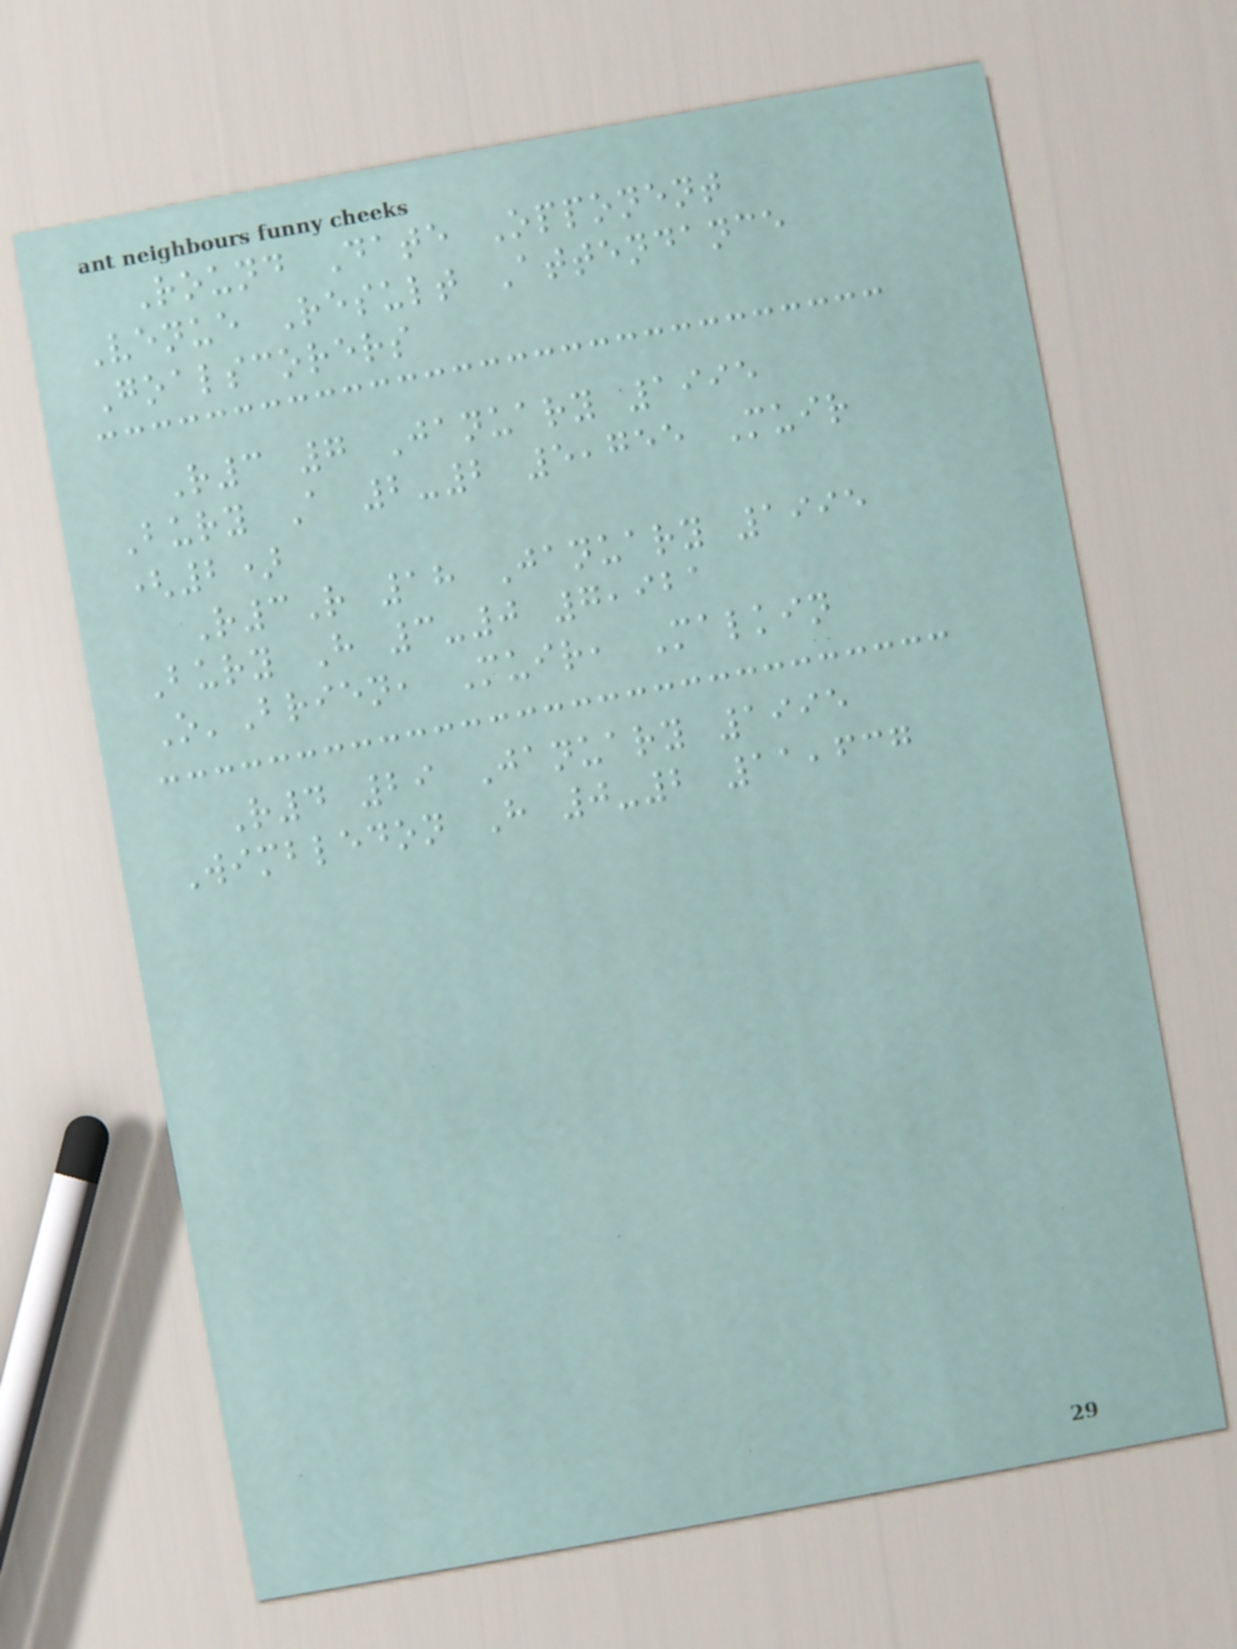Round Date Opponent
Venue Result Attendance
Goalscorers
R3 7 January 1995
Bury A 2-2 5,755 Muir
(2)
R3R 18 January 1995
Bury H 3-0 7,921
O'Brien, Muir, Malkin
R4 29 January 1995
Wimbledon H 0-2 11,637
